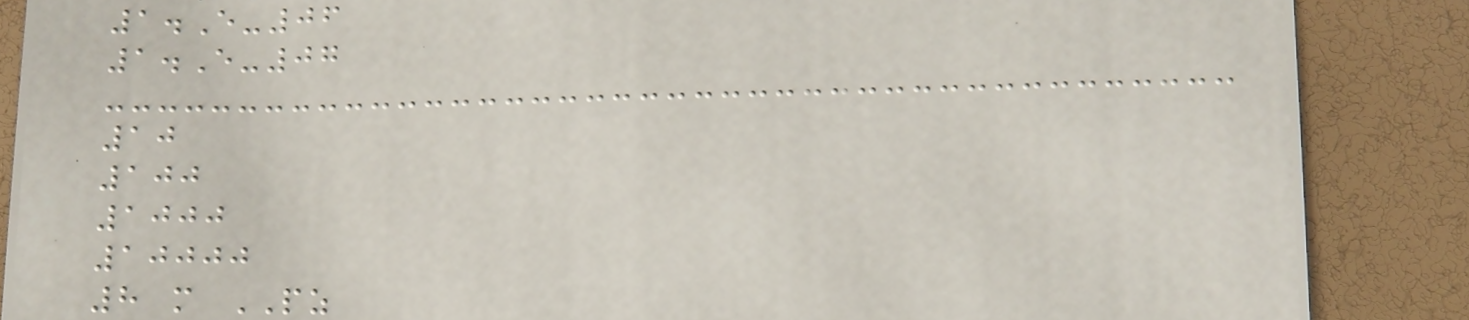1.E-06
1.E-07
10
100
1000
10000
8 m PZ
